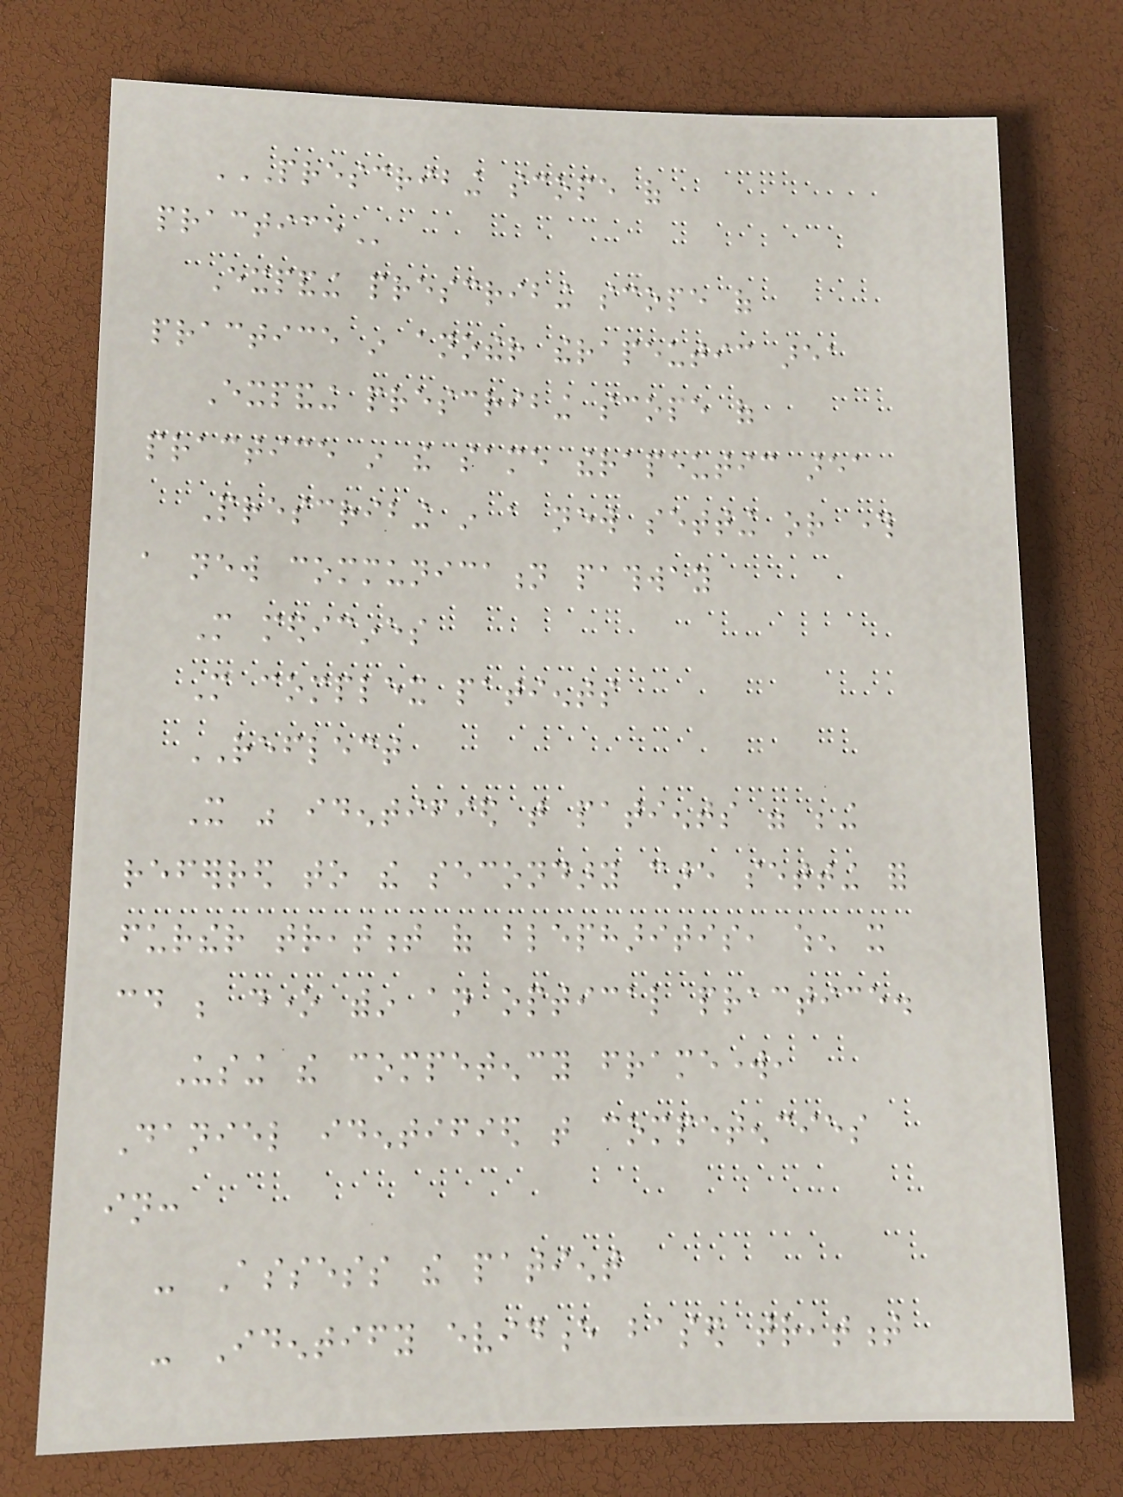PRESCRIBING SCOPE OF
PRACTICE
Expanding prescribing scope of
practice in another therapeutic area
Expanding prescribing scope of
practice in the same therapeutic area
Prescribing in a new setting or through
a new communication pathway
More medicines
More complex patients
REFLECT
It was identified that patients were being
referred to the secondary care setting for
further treatment of blepharitis, when it
could be done within an optical practice.
Using the competency framework,
Daniel identified that competencies
in:
- Assess the patient
- Identify evidence based treatment
